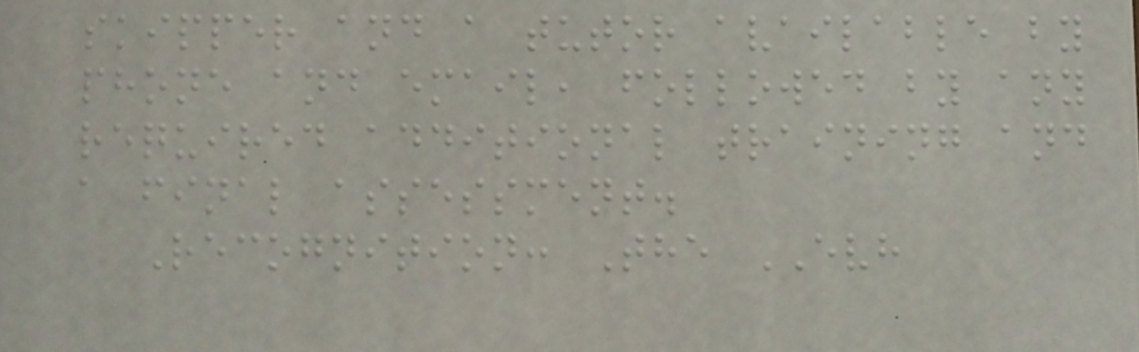skipper and a tutor available by
phone and email, followed by any
required additional training and
a final assessment.
Recognition: The EVH
